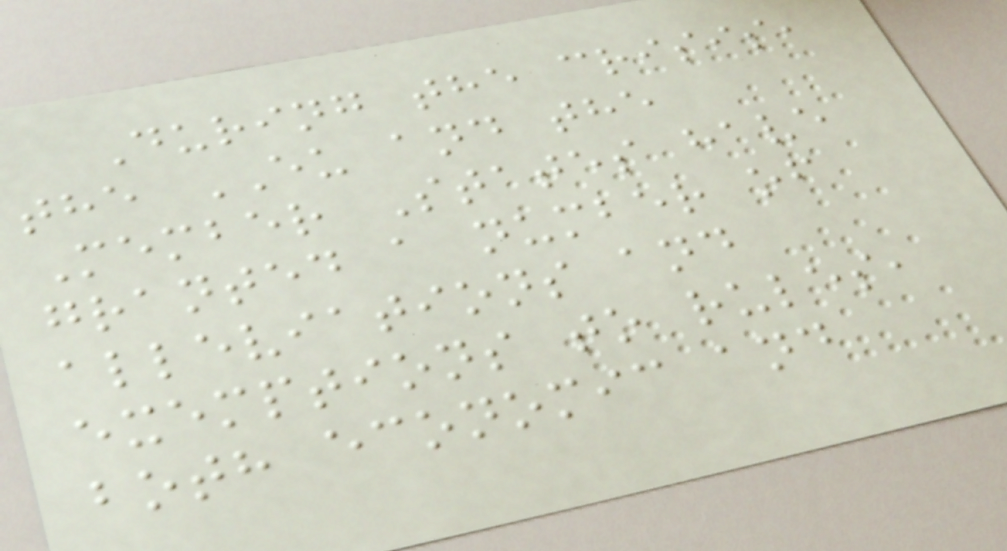During the crisis,
the EU and the
Member States have
granted a number of
alleviations and
exemptions to rules,
both economic and
